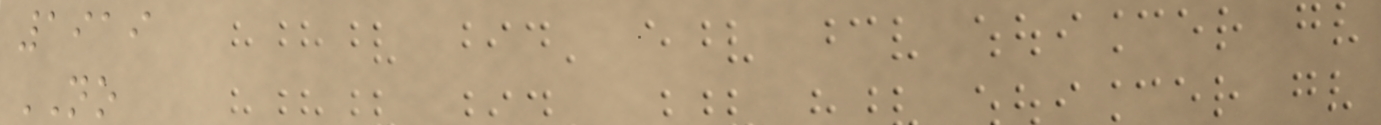1919
NO
